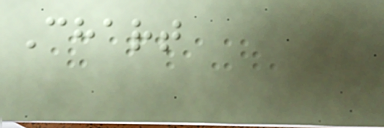Chart
